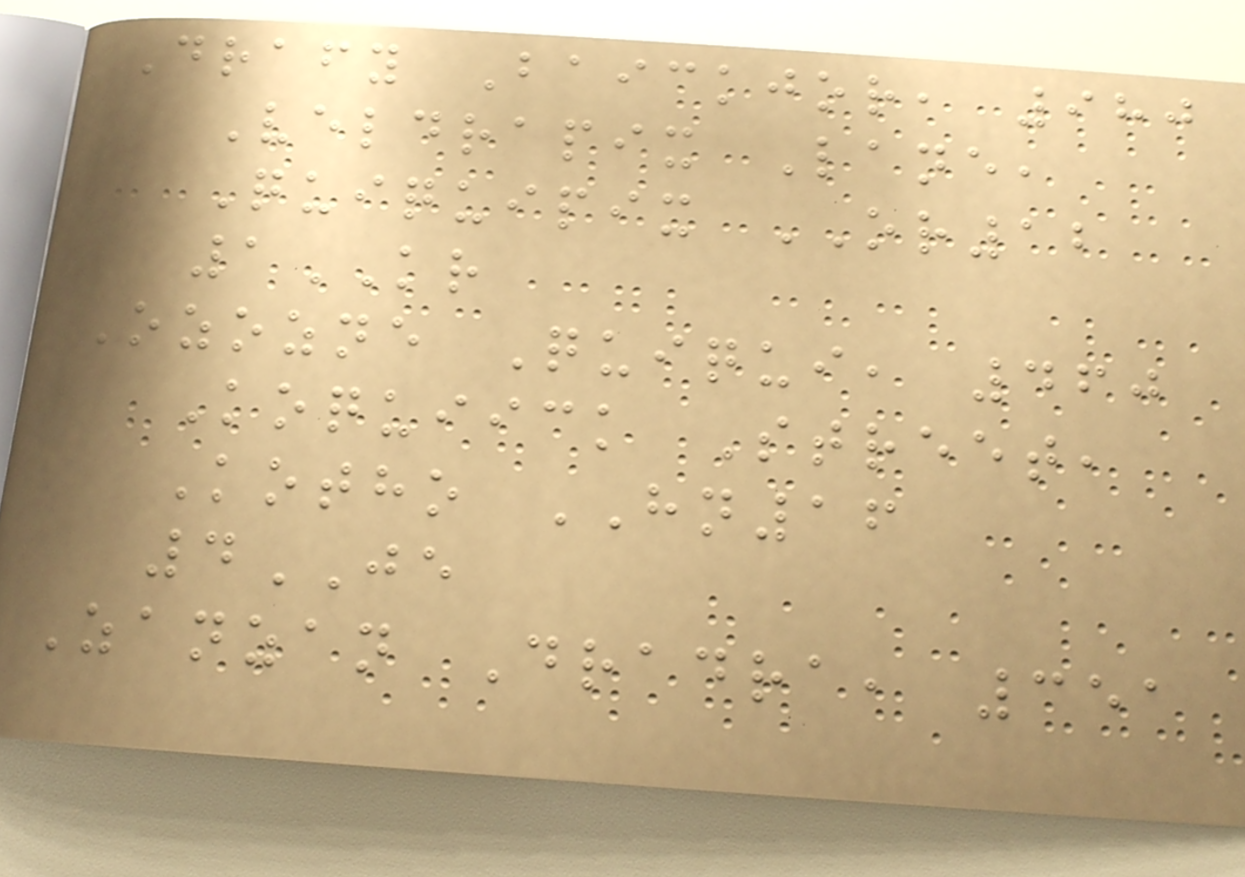Drafy Baickjor, 980
Veldrapix Lane,
Quiquipix OR12
1KR
Ozozne Quiqui, 460
Koquiick Street,
Kotho HN16
4JE
Zanzan Dradra, 351
